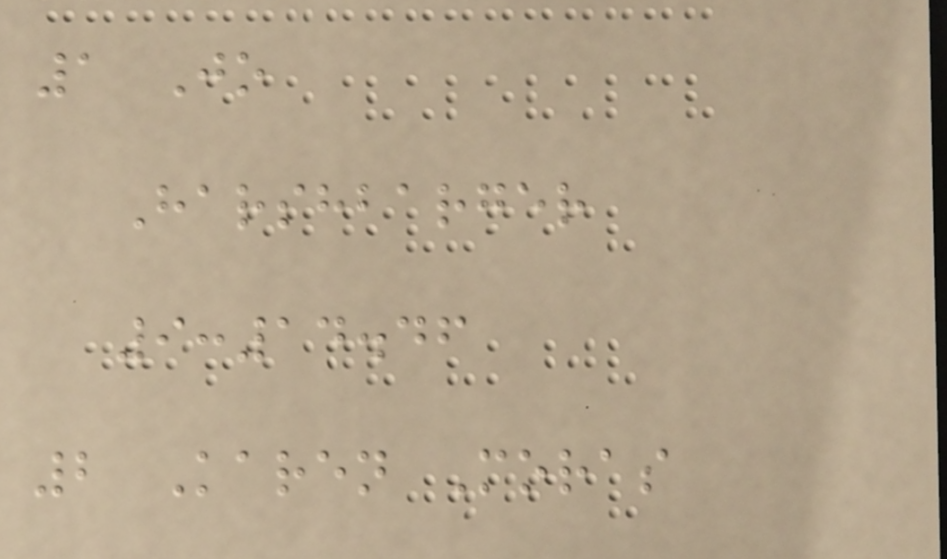1 Jo
Harshbarger
9:14.46
2 Karen Moras
